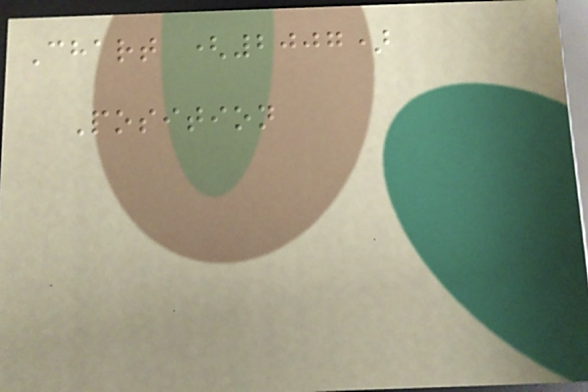Chart (2007)
Position
